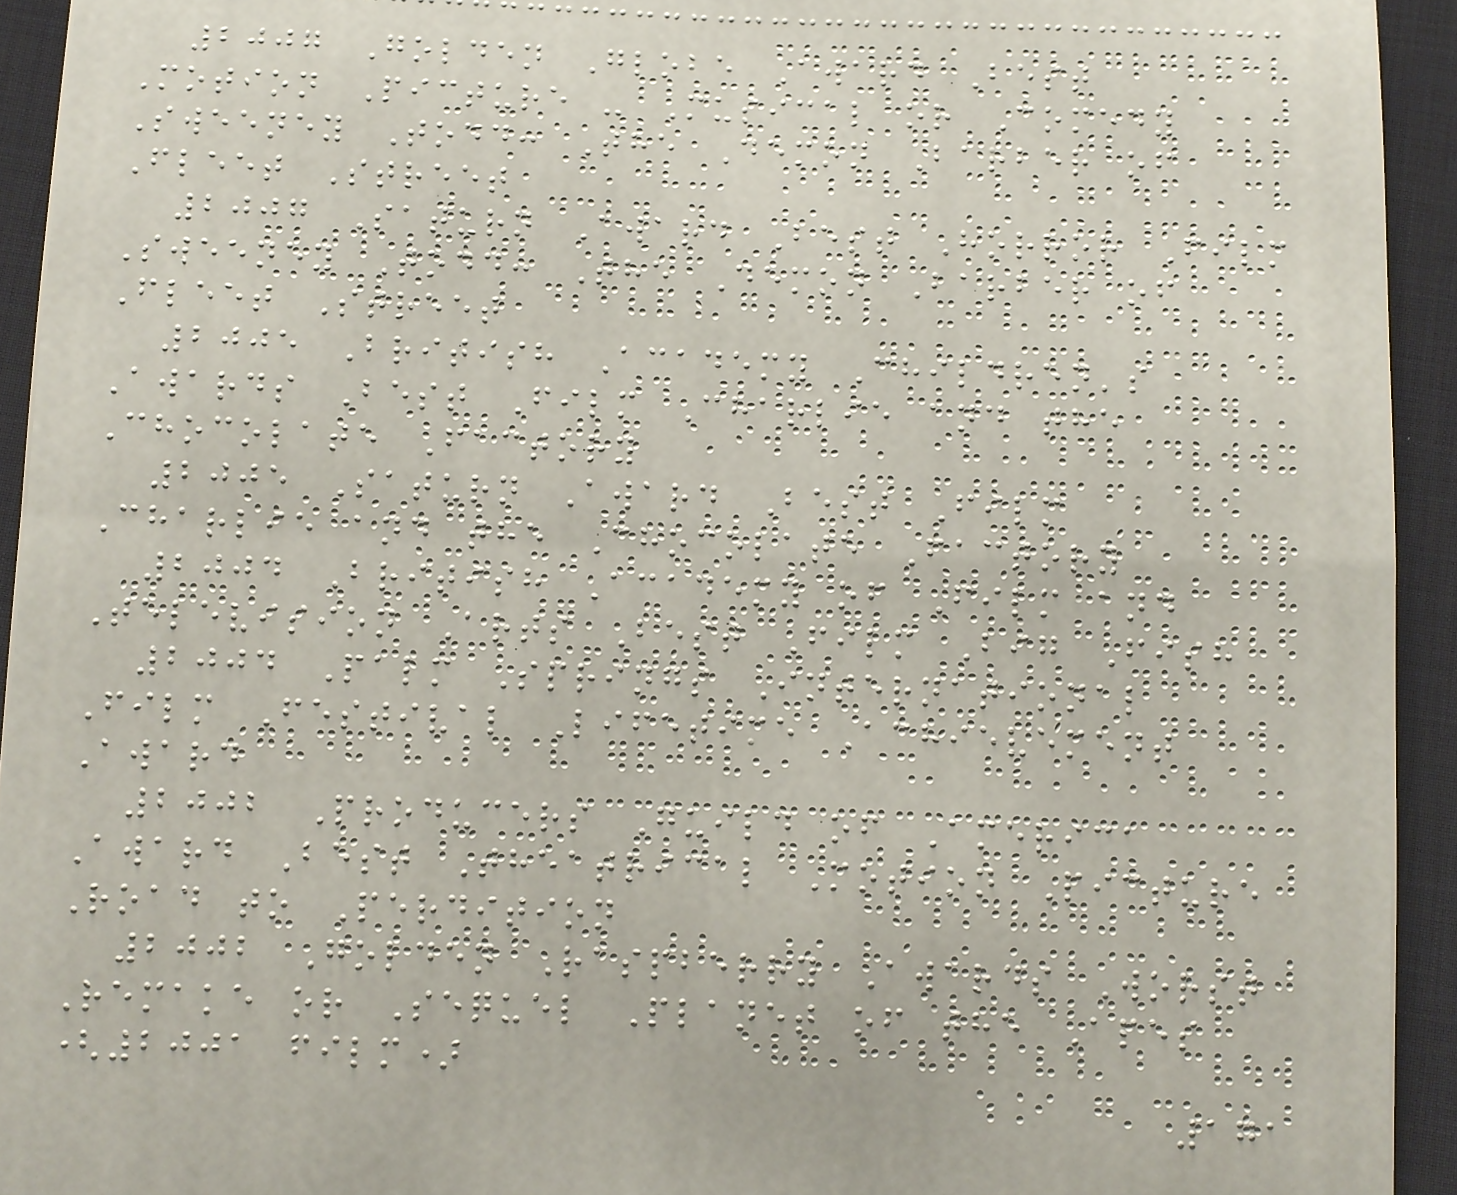2007 Golden Globe Award Best
Motion Picture - Musical or Comedy
Sweeney Todd: The Demon Barber of
Fleet Street
2007 Saturn Award Best Horror Film
Sweeney Todd: The Demon Barber of
Fleet Street
2005 British Academy Children's
Awards Best Film Charlie and the
Chocolate Factory
2005 Saturn Award Best Film
Charlie and the Chocolate Factory
2004 British Academy of Film and
Television Arts Best Film Big Fish
2004 Palm Springs International
Film Festival Lifetime Achievement
Award
2002 Producers Guild of America
Award Best Theatrical Motion Picture
Road to Perdition
2002 Golden Raspberry Awards Worst
Remake or Sequel Planet of the Apes
(2001 film)
171
